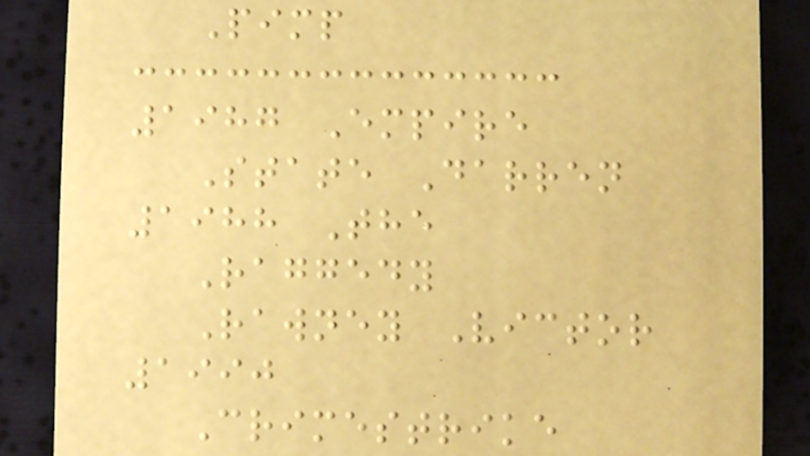Pimp
1987 Empire
State Darren
1988 The
Raggedy
Rawney Victor
1990
Crimestrike
